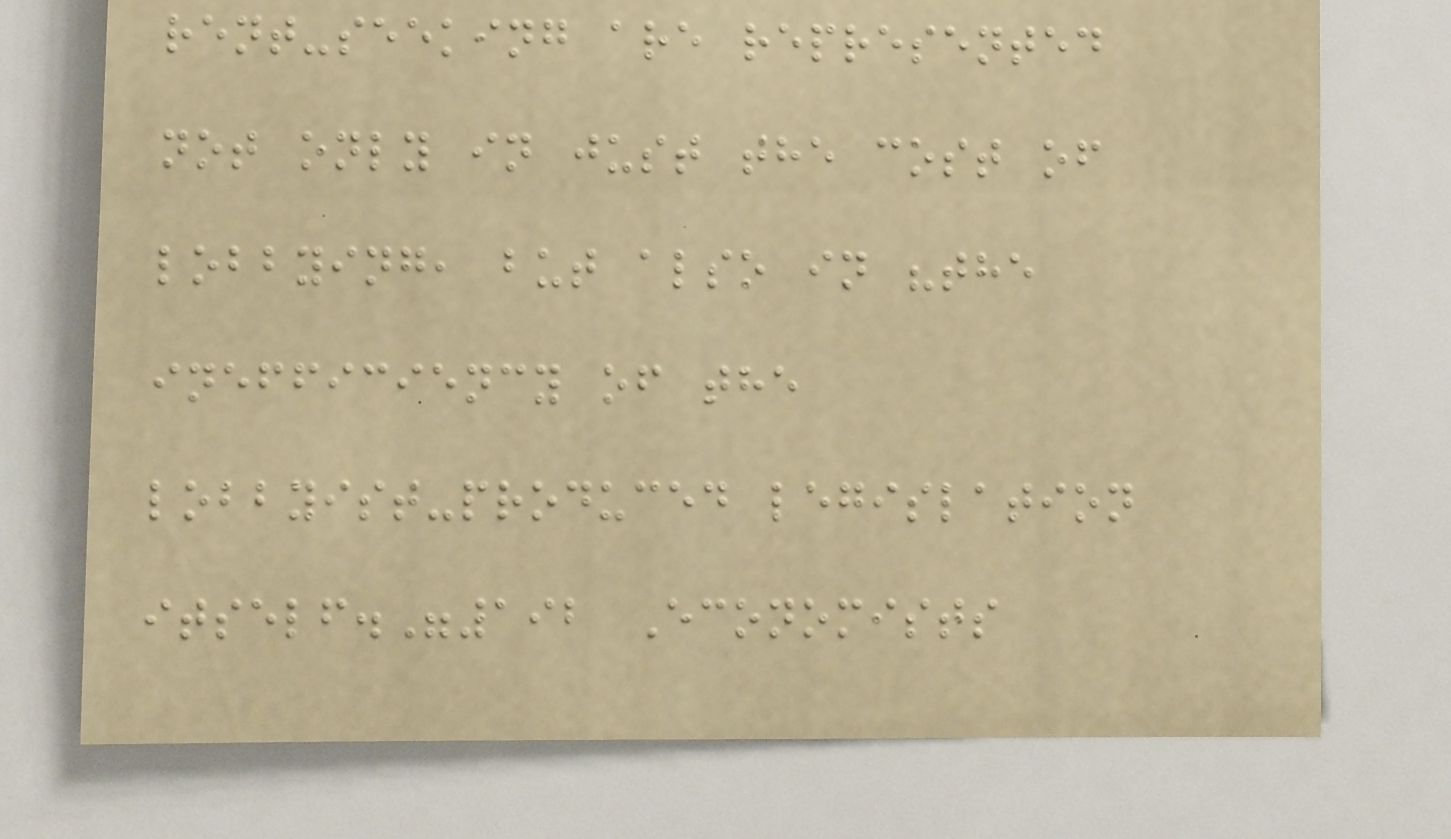rent-seeking are represented
not only in just the cost of
lobbying, but also in "the
inefficiency of the
lobbyist-produced legislation
itself."192 Economists
